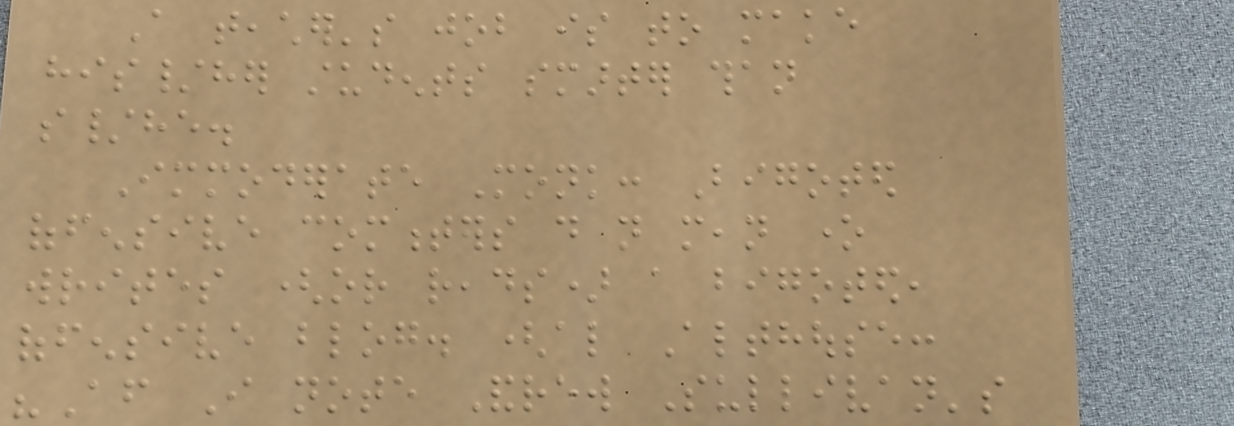A teacher's job is to make
his/her students smarter than
s/he.
Immoderate Monk: Bigoted
offensive commenters do not mean one
writes (or reads) a bigoted,
offensive blog. (also Althouse:
"After I note Andrew Sullivan's
